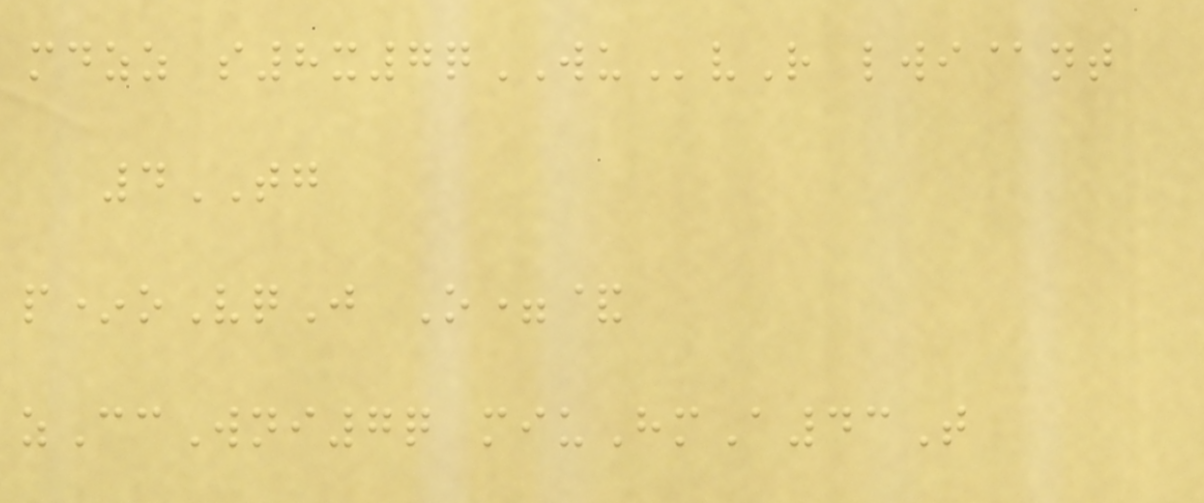mdzz s8x7qWUvR lwi@nt
4TG
p*oVqJ O=&
zCcWni7q miuHmA43T
